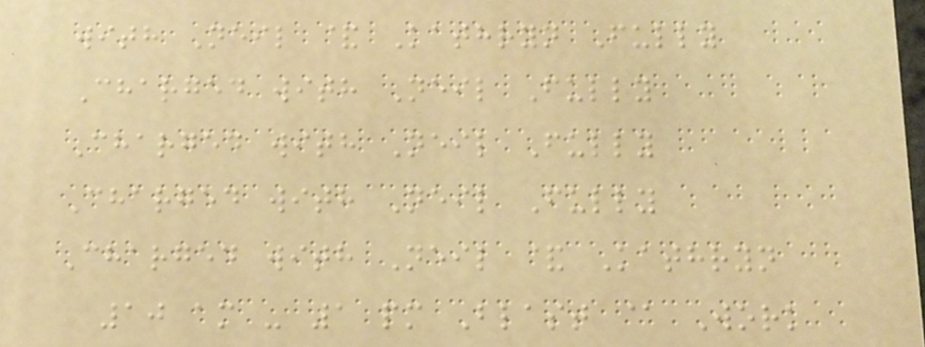with Neil & Kathryn Fully
Charged with Neil Fully
Charged with Neil Fully
Charged with Neil Fully
Charged with Neil & Kathryn
10 am - 1 pm Blast @ Work
